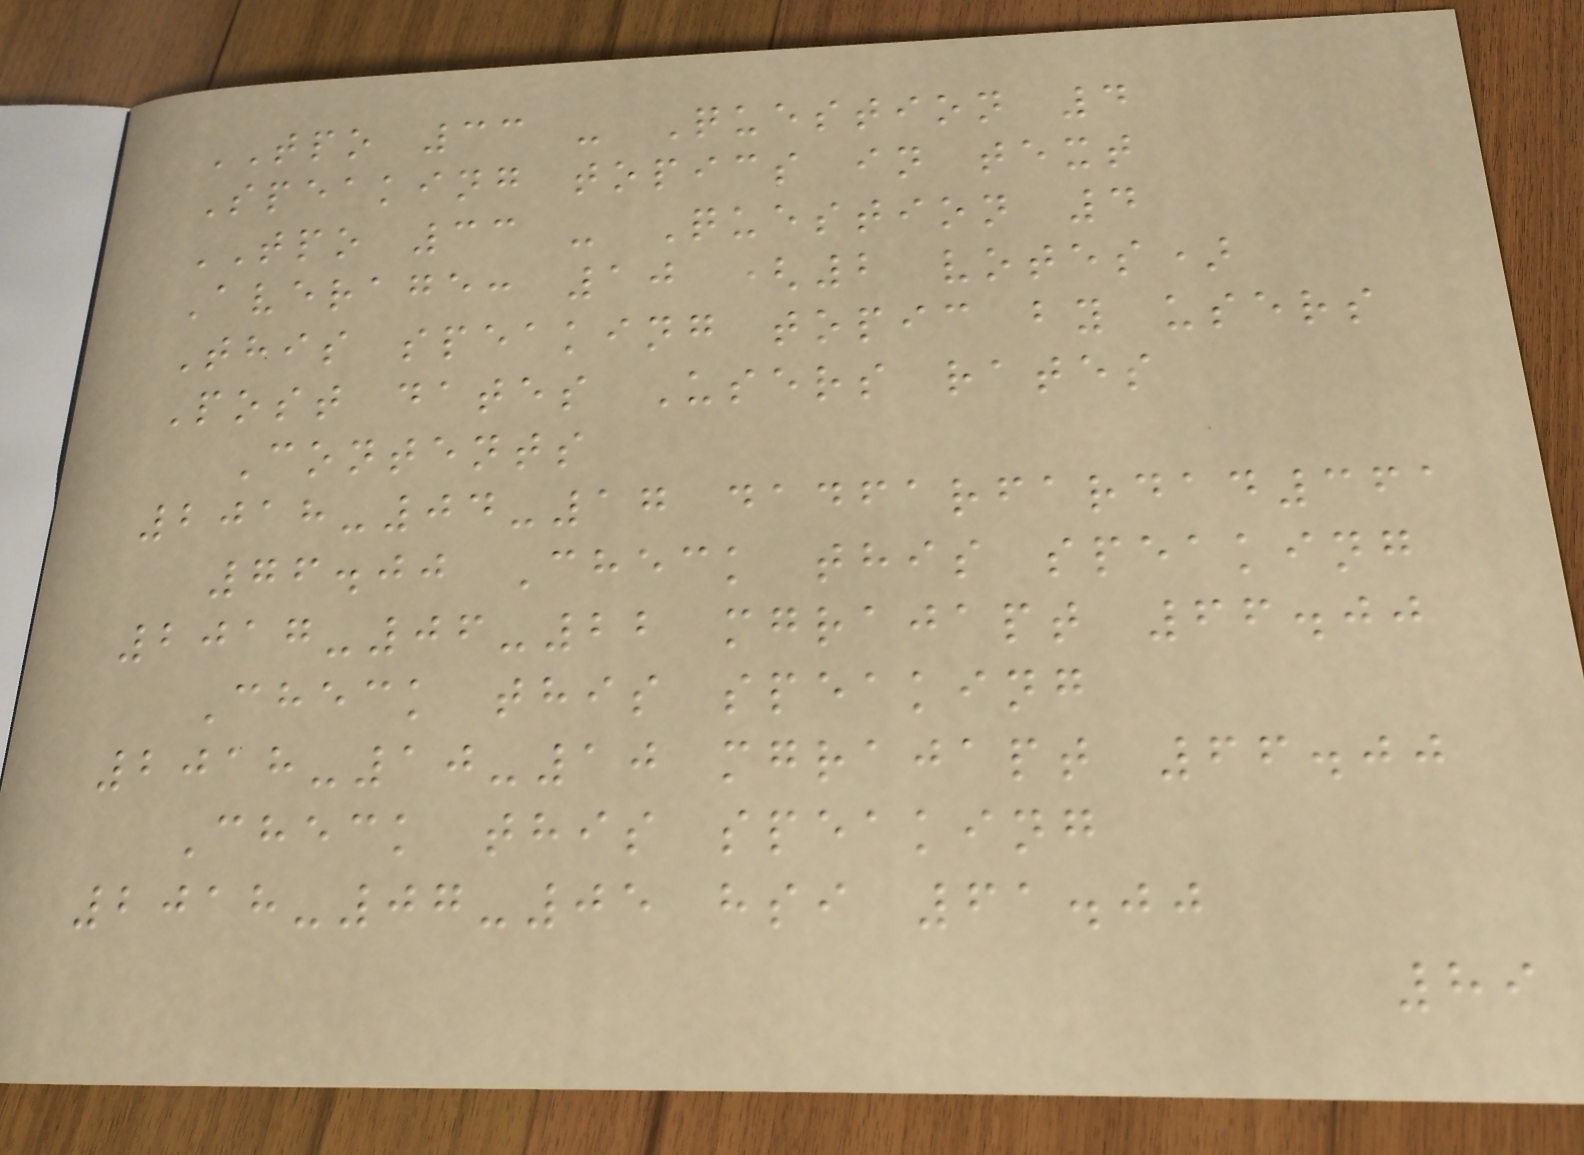TPO 33 - Question 4
Speaking topics in text
TPO 33 - Question 4
Average: 10 (2 votes)
This speaking topic by users
Post dates Users rates
Contents
2018-04-17 dadfarfardad361
76.00 Check this speaking
2017-06-22 mgrajapt 66.00
Check this speaking
2018-10-10 mgrajapt 66.00
Check this speaking
2018-07-05 hsi 61.00
89
